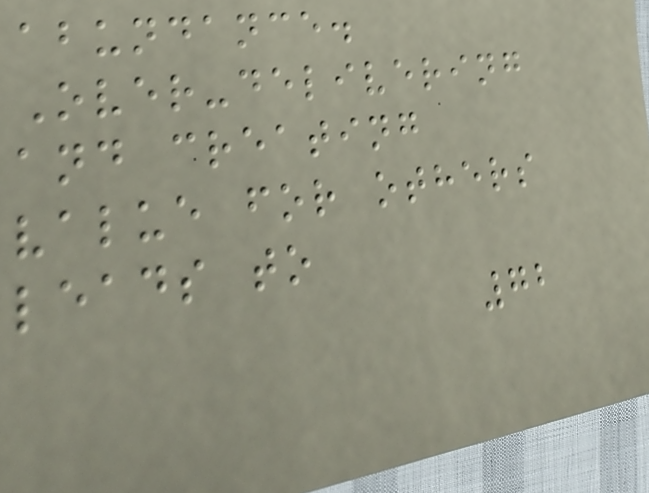abundance.
Over-delivering
and creating
value for others
leads to
72
